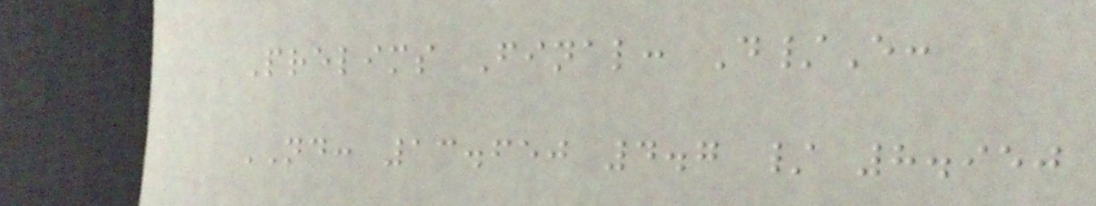Prelims Final: D/E:
ND: 13.650 4.7 / 8.950
